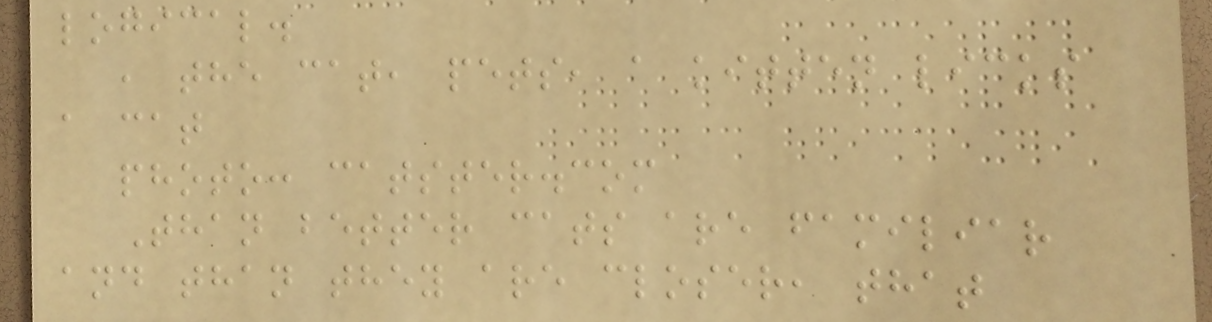logical.
, the cat, pets, a kitten licks
a cat
photo: catster.com
Than better cats are familiar
and than they are closer, that
